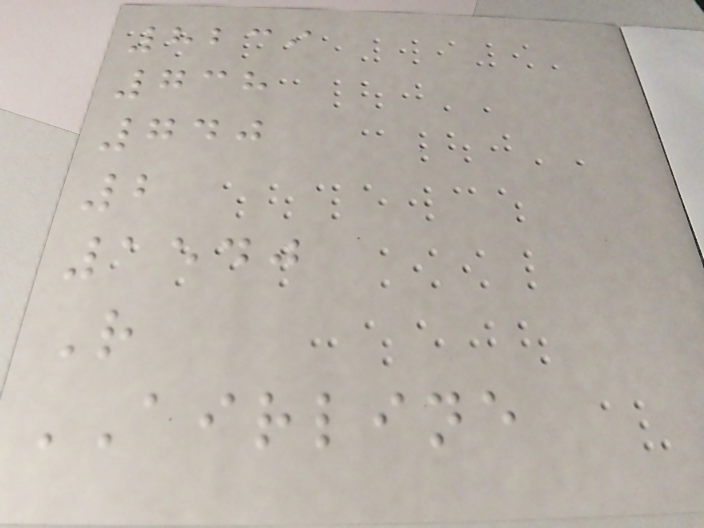8239
738
740
2
1540
R
AIRLINE
